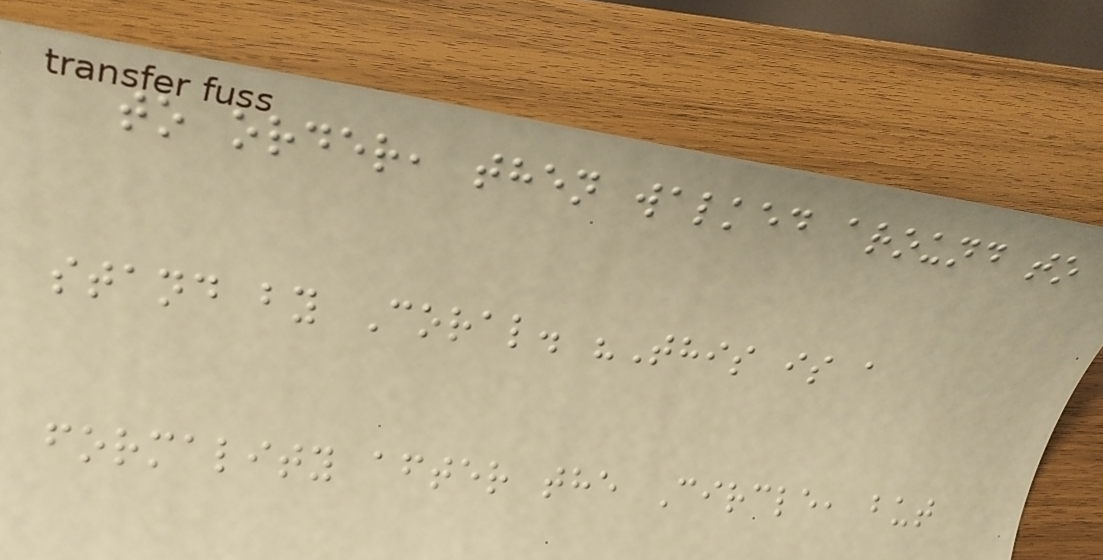to order, then walked around to
stand by Coral. "This is a
formality after the Circle, but
